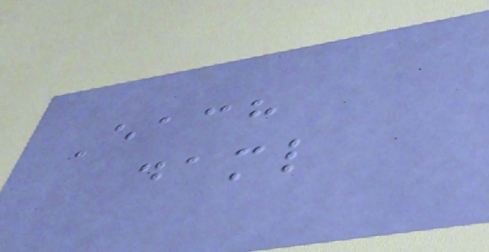Each
daml
